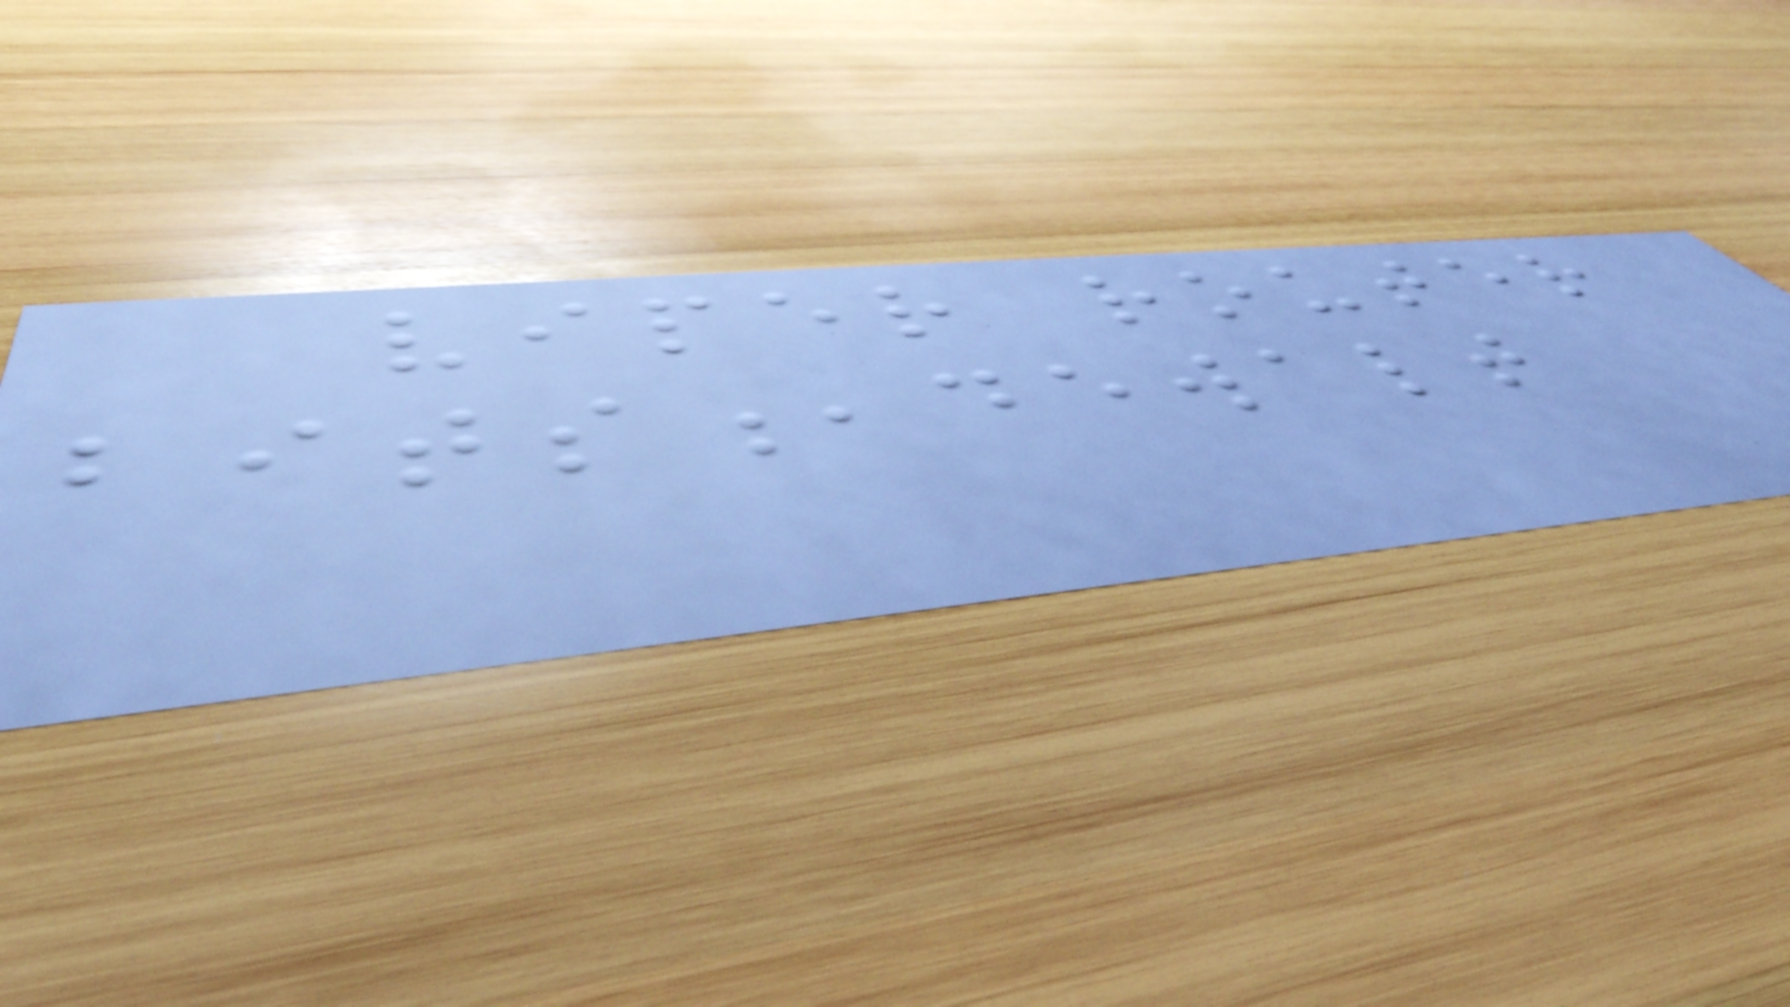viper router
bits,dewalt
